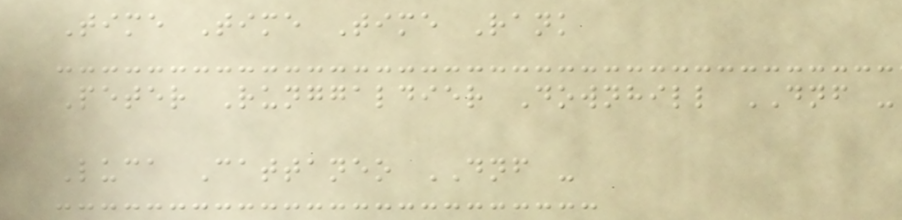Time Time Time Rank
Peter Runggaldier Downhill DNF -
Luca Cattaneo DNF -
